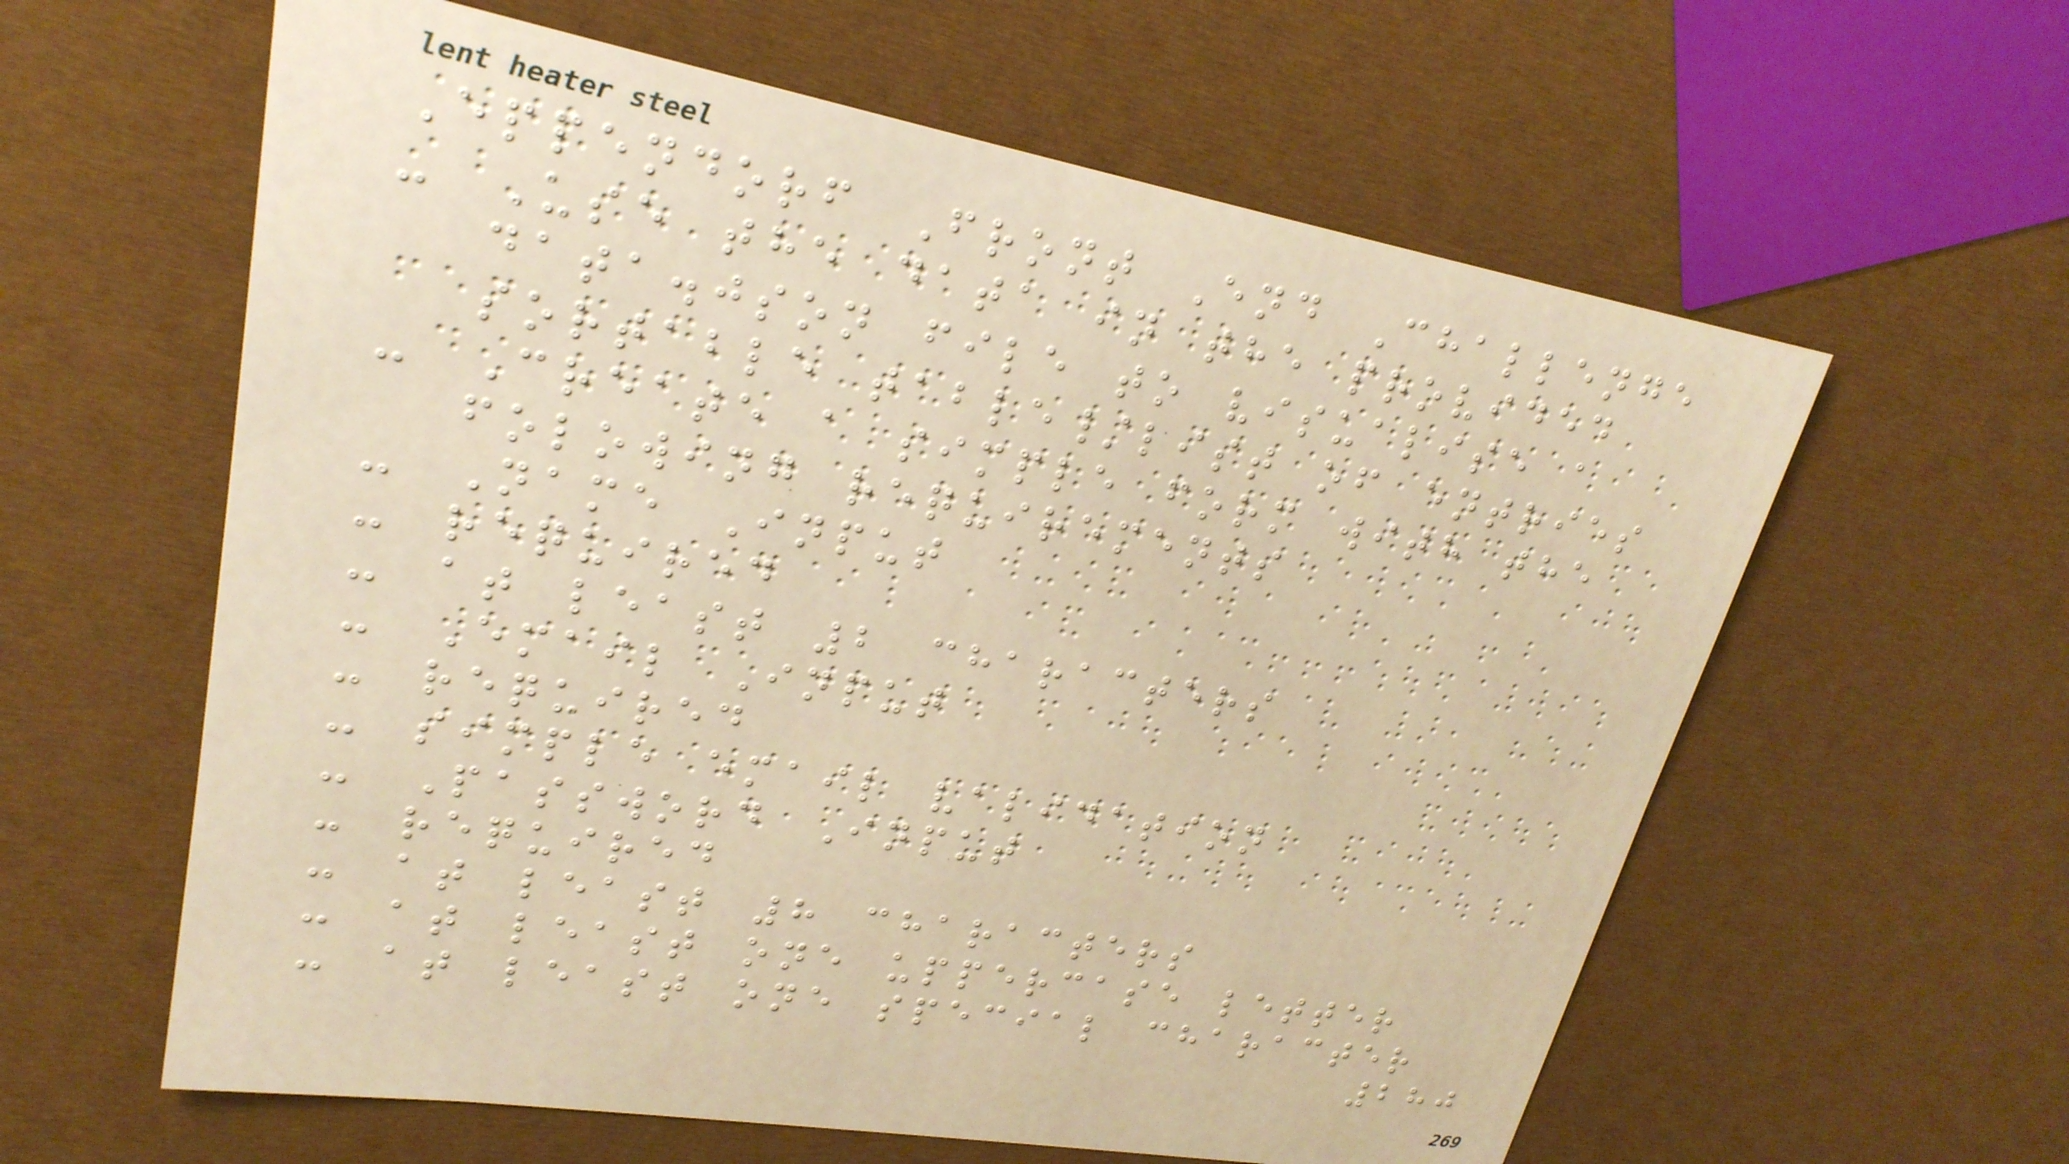Eppendorf Front End Challenge
- Use the data in the provided
data.json file to visualise a
sortable table/list of entries
- Create a simple form with the
folowing requirements
- Name Input
- required
- at least 2 characters
- Email Input
- required
- simple email validation
- Password Input
- required
- at least 8 characters
- at least one uppercase letter
- at least one special character
280
